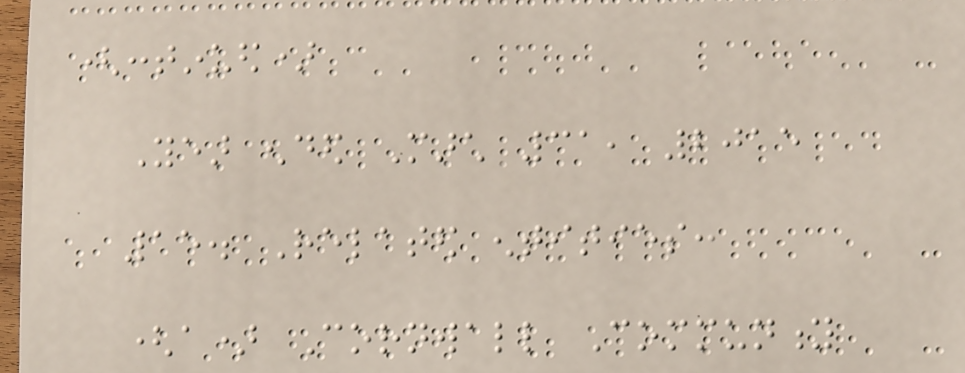(continued)
Year ended March 31, 2015
15. Related entities:
(a) Cornwall Community
